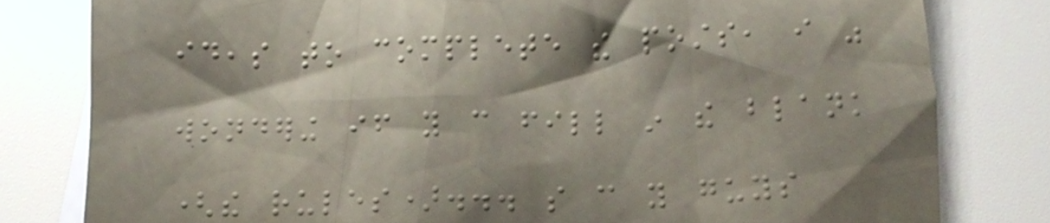ideas to complete the posts, i was
wondering if you can fill in the blank
(the rules)... so can you guys
